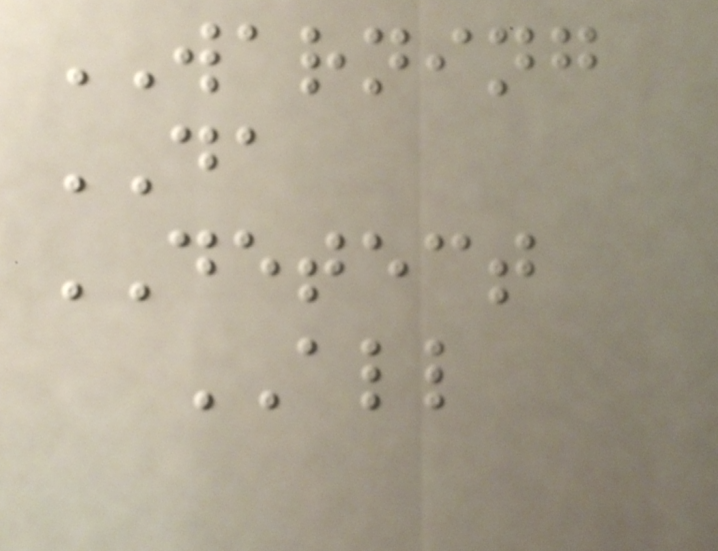WARNING
DA
DETECT
ALL
